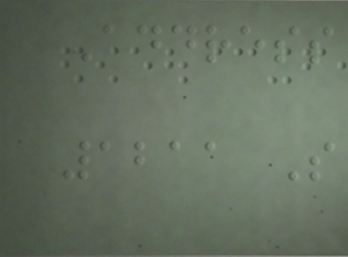Address
1211 S
